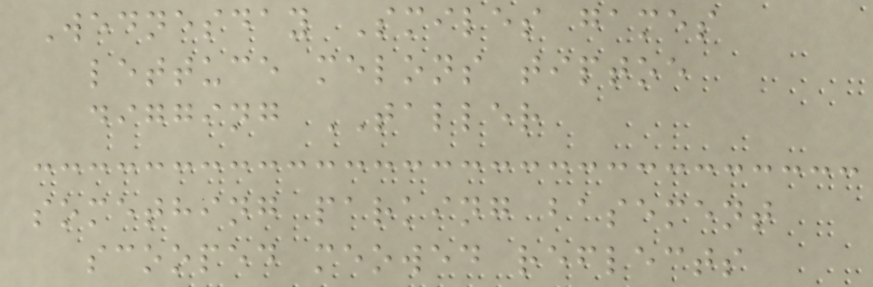Wednesday Smiles games
lettuce melons tiptoe
digging TALLER
something parking basement
scooped meowed reflects
